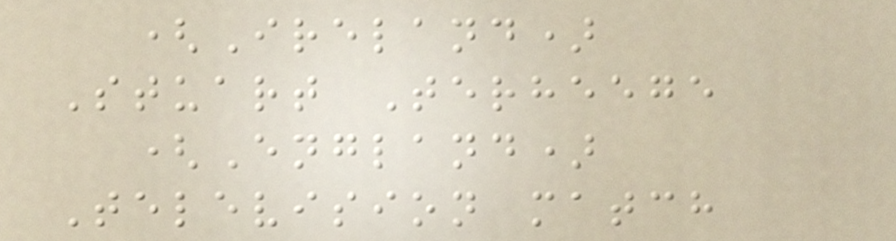(Ireland)
Stuart Terheege
(England)
Television match
